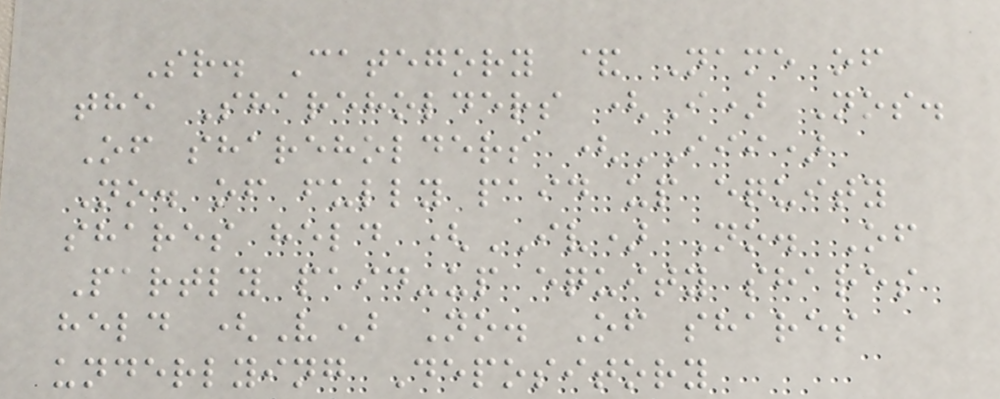Sr. Category & Name of
the Shareholders (I) Nos.
Of shareholders (III)
No. of fully paid up equity
shares held (IV) No. Of
Partly paid-up equity shares
held (V) No. Of shares
underlying Depository
